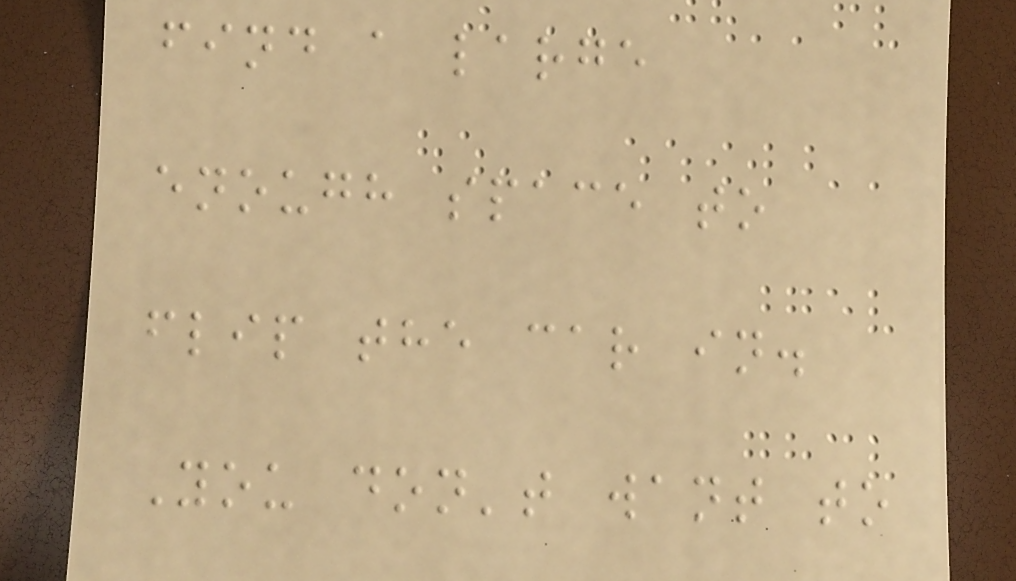find a large
enough space to
flip the car in.
You don't want to
